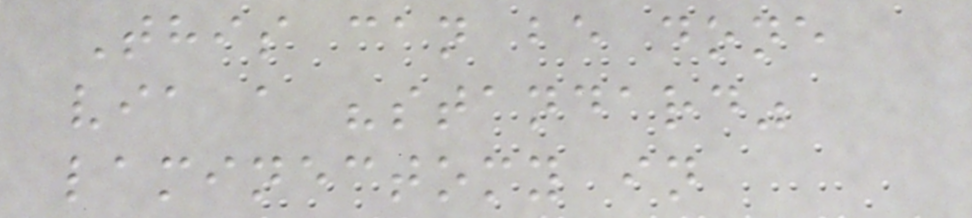This can be done
via a "standard"
laminectomy in
